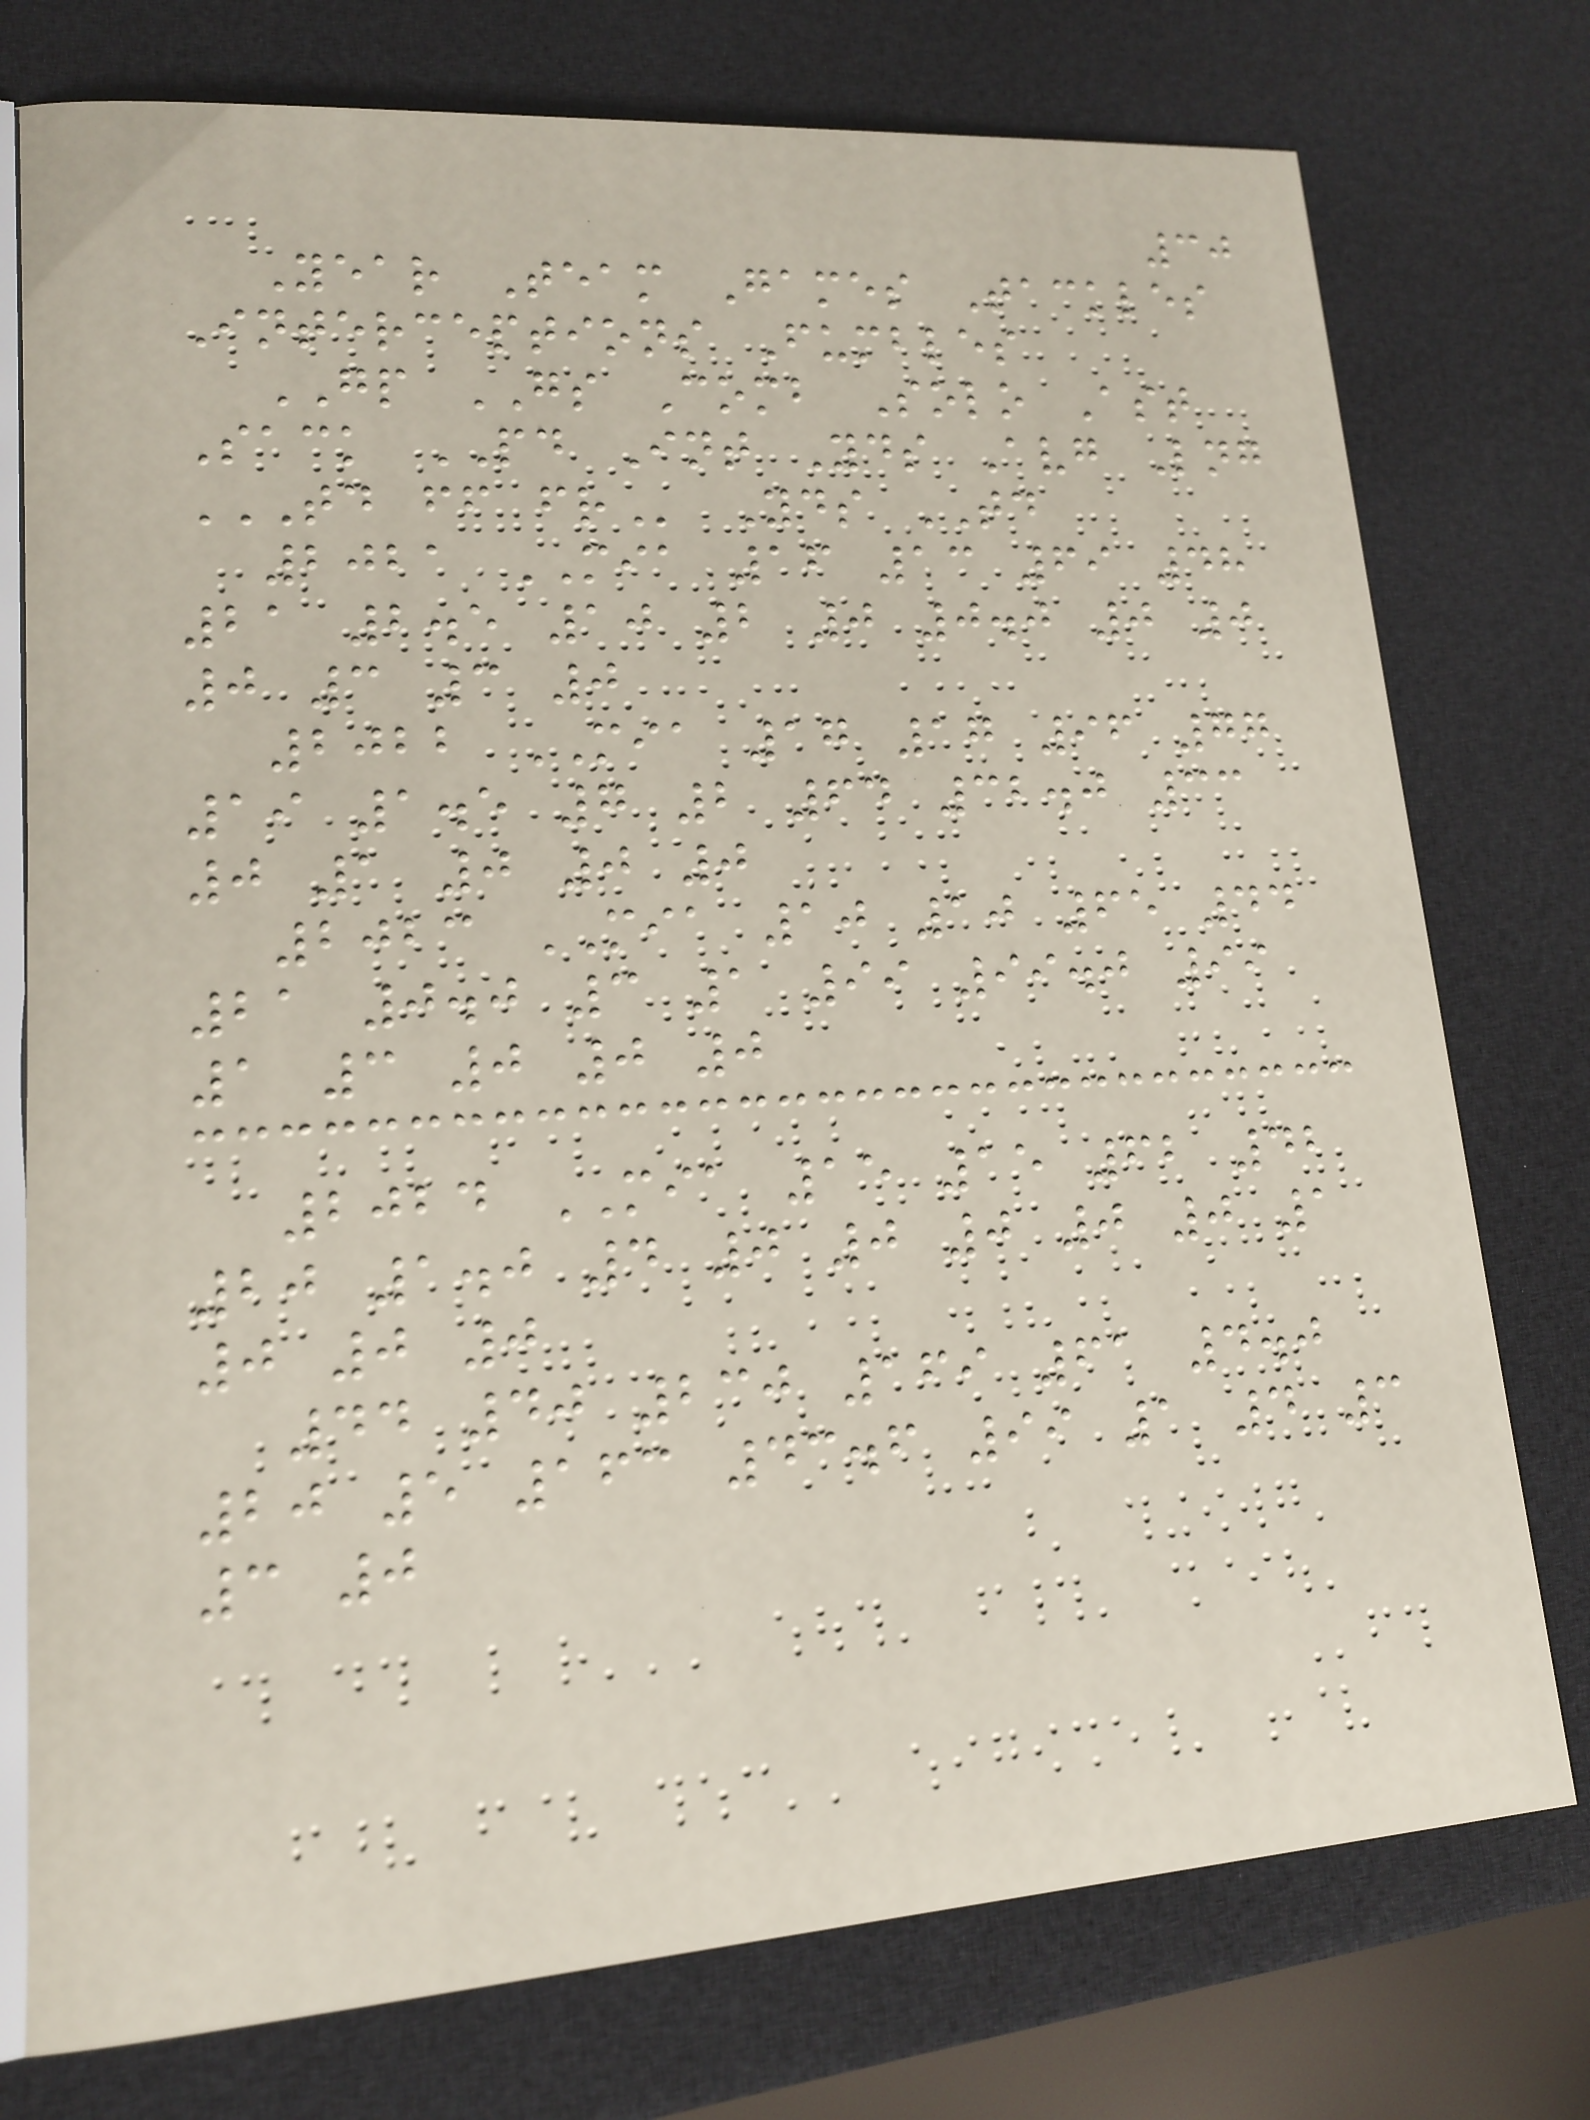30
Year Team Games Tackles
Interceptions Fumbles
GP GS Comb Solo Ast
Sack PD Int Yds Avg Lng
TD FF FR Yds TD
2021 MIA 16 13 69 48
21 2.5 10 2 0 0.0 0 0
0 3 3 0
2022 MIA 17 17 96 77
19 1.5 7 2 64 32.0 33
0 1 0 0 0
2023 MIA 10 10 65 44
21 0.0 3 1 99 99.0 99
1 3 0 0 0
2024 MIA 15 15 62 42
20 1.0 4 0 0 0 0 0 1
0 0 0
44 40 230 169 61 4.0
20 5 163 43.6 99 1 4 3
3 0
